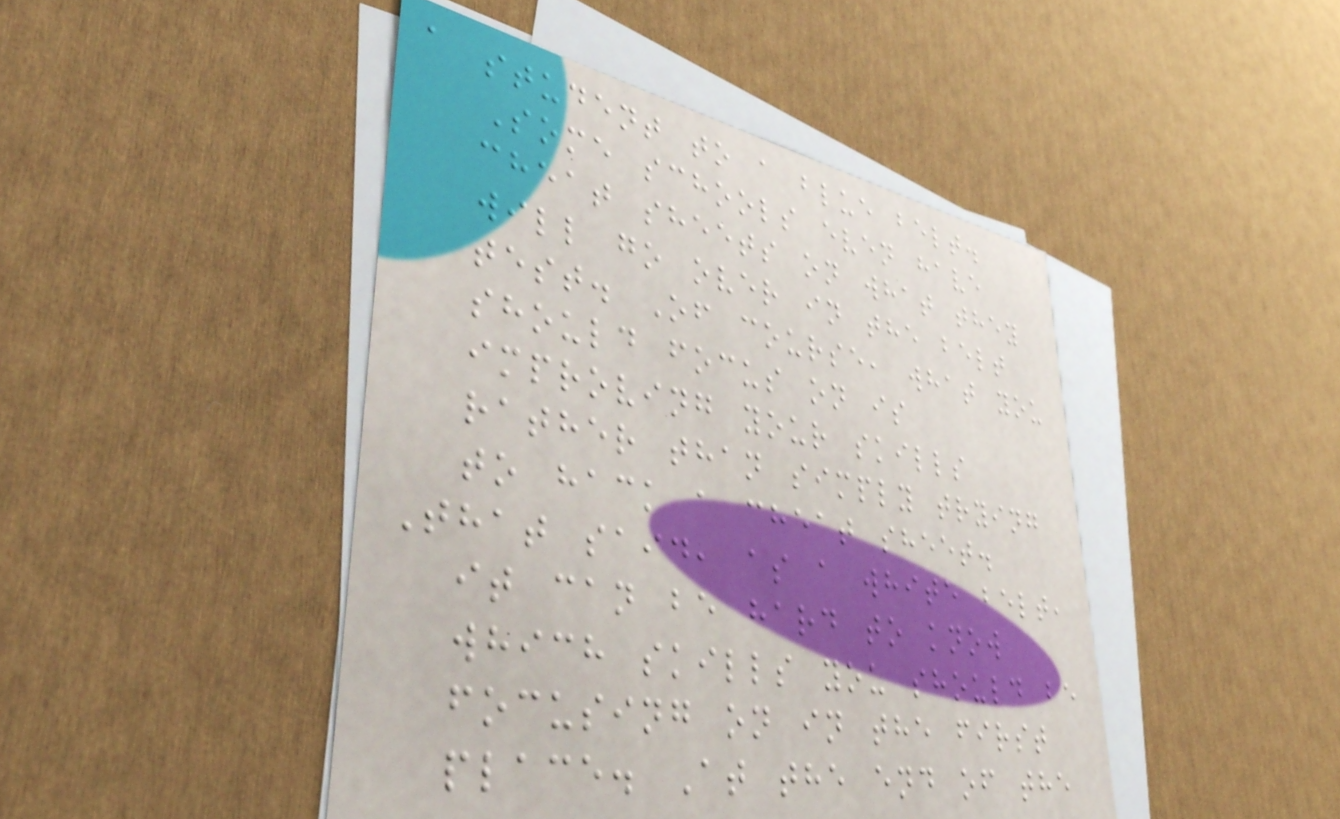a student to a blue belt.
Some schools even have
cheat sheets on what they
will go over in the belt
test. Of course, what you
should focus on is
improving your skills
rather than simply trying
to hack a cheat sheet.
That said, as a white belt,
it can be hard to know
which skills you should be
focusing on in the first
place. At the end of the
